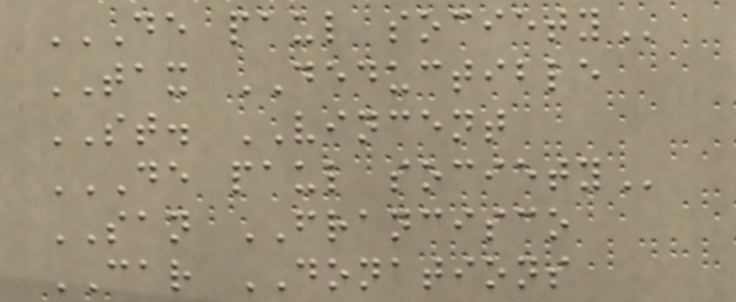DE PAUL SOCIETY
TAX DEDUCTIBLE
ST. VINCENT
DE PAUL SOCIETY
SAN FRANCISCO
CAR DONATIONS
